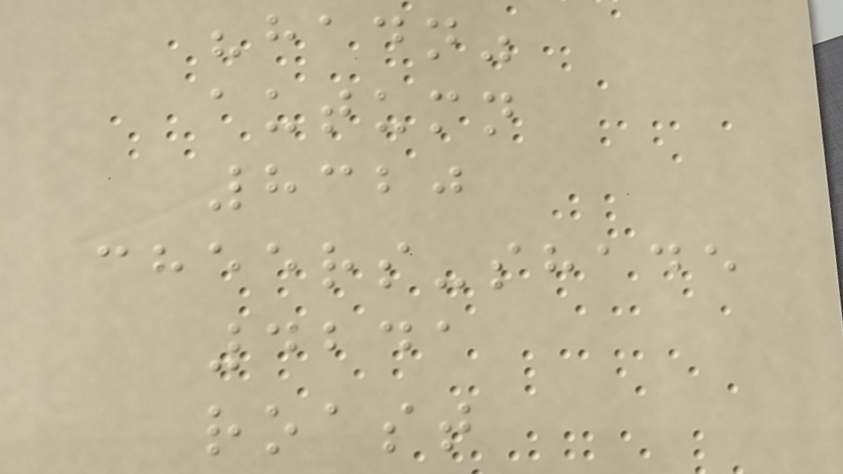"hadn"
autumn
8320
cheers-shade
4241
roast
